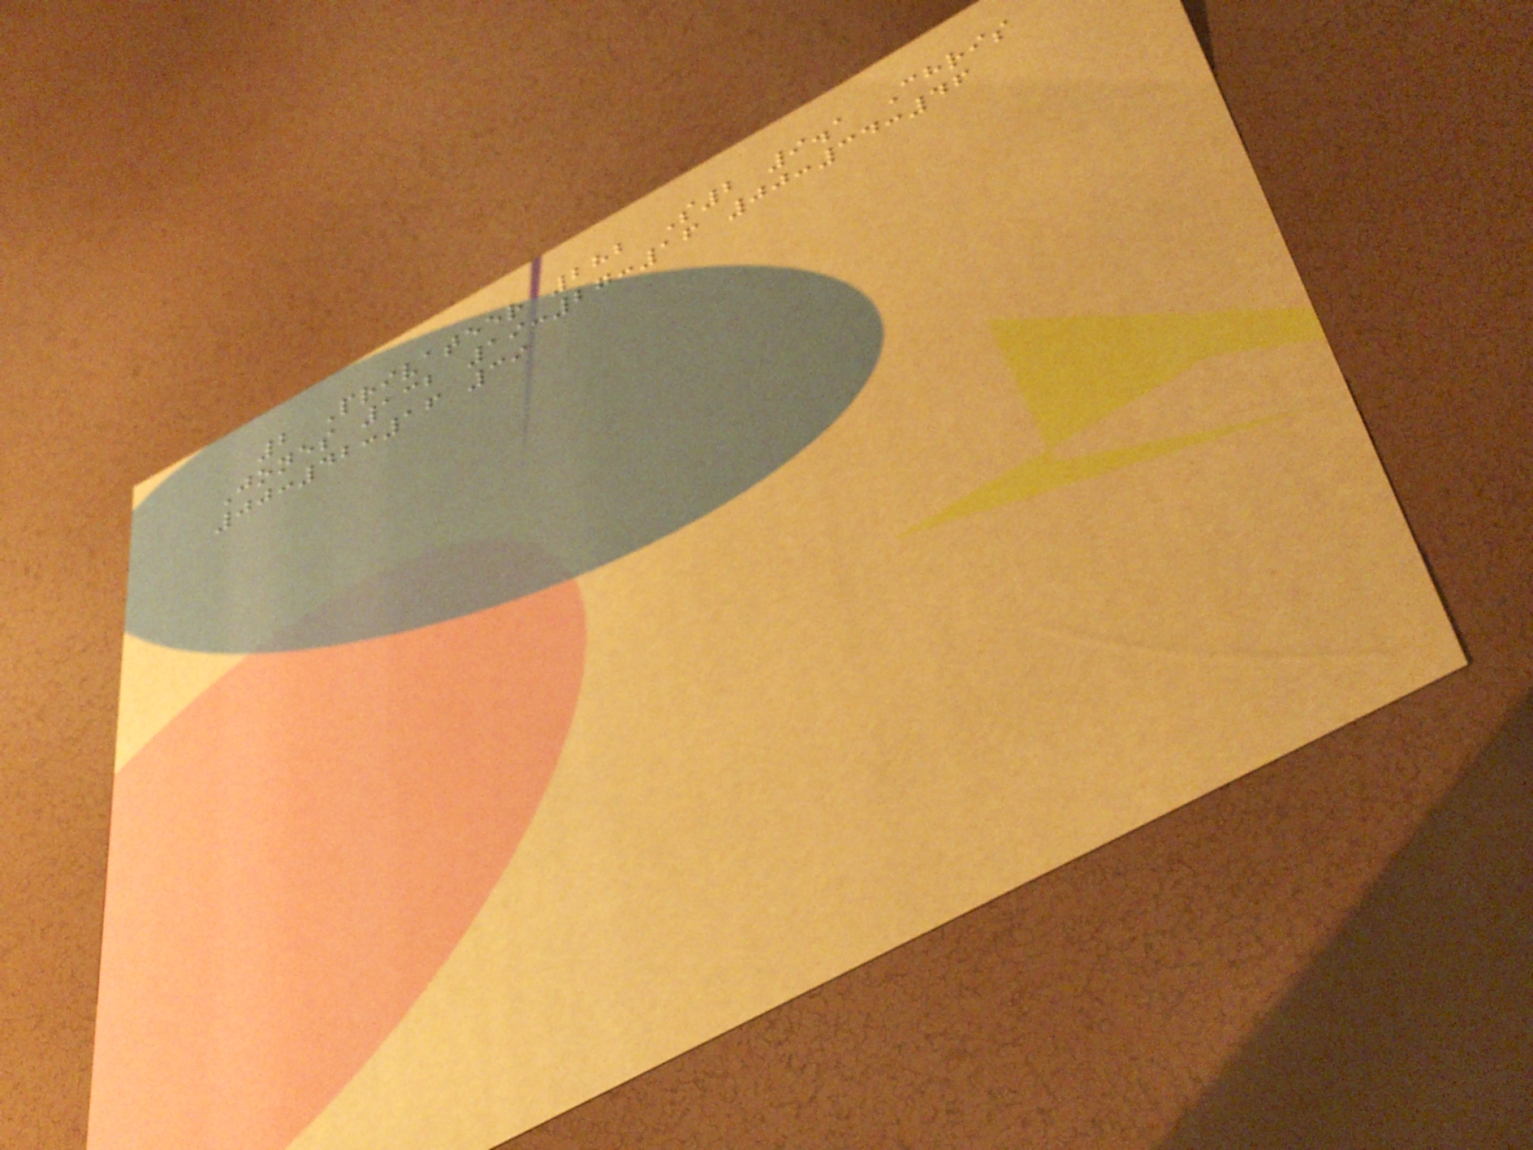2 Privateer 282 S2 9.1 Chris
Jones 132 19:27:16 00:34:46
00:42:16 39
